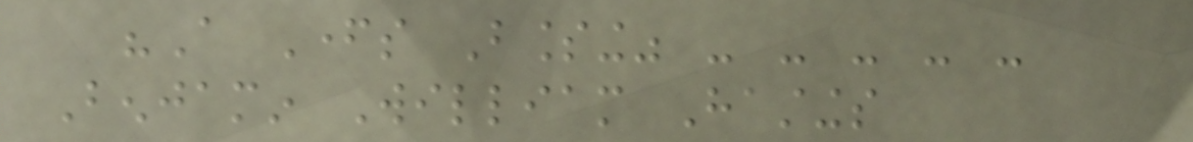"A Fathers Blessing" - - - - -
Benjamin William Hastings
